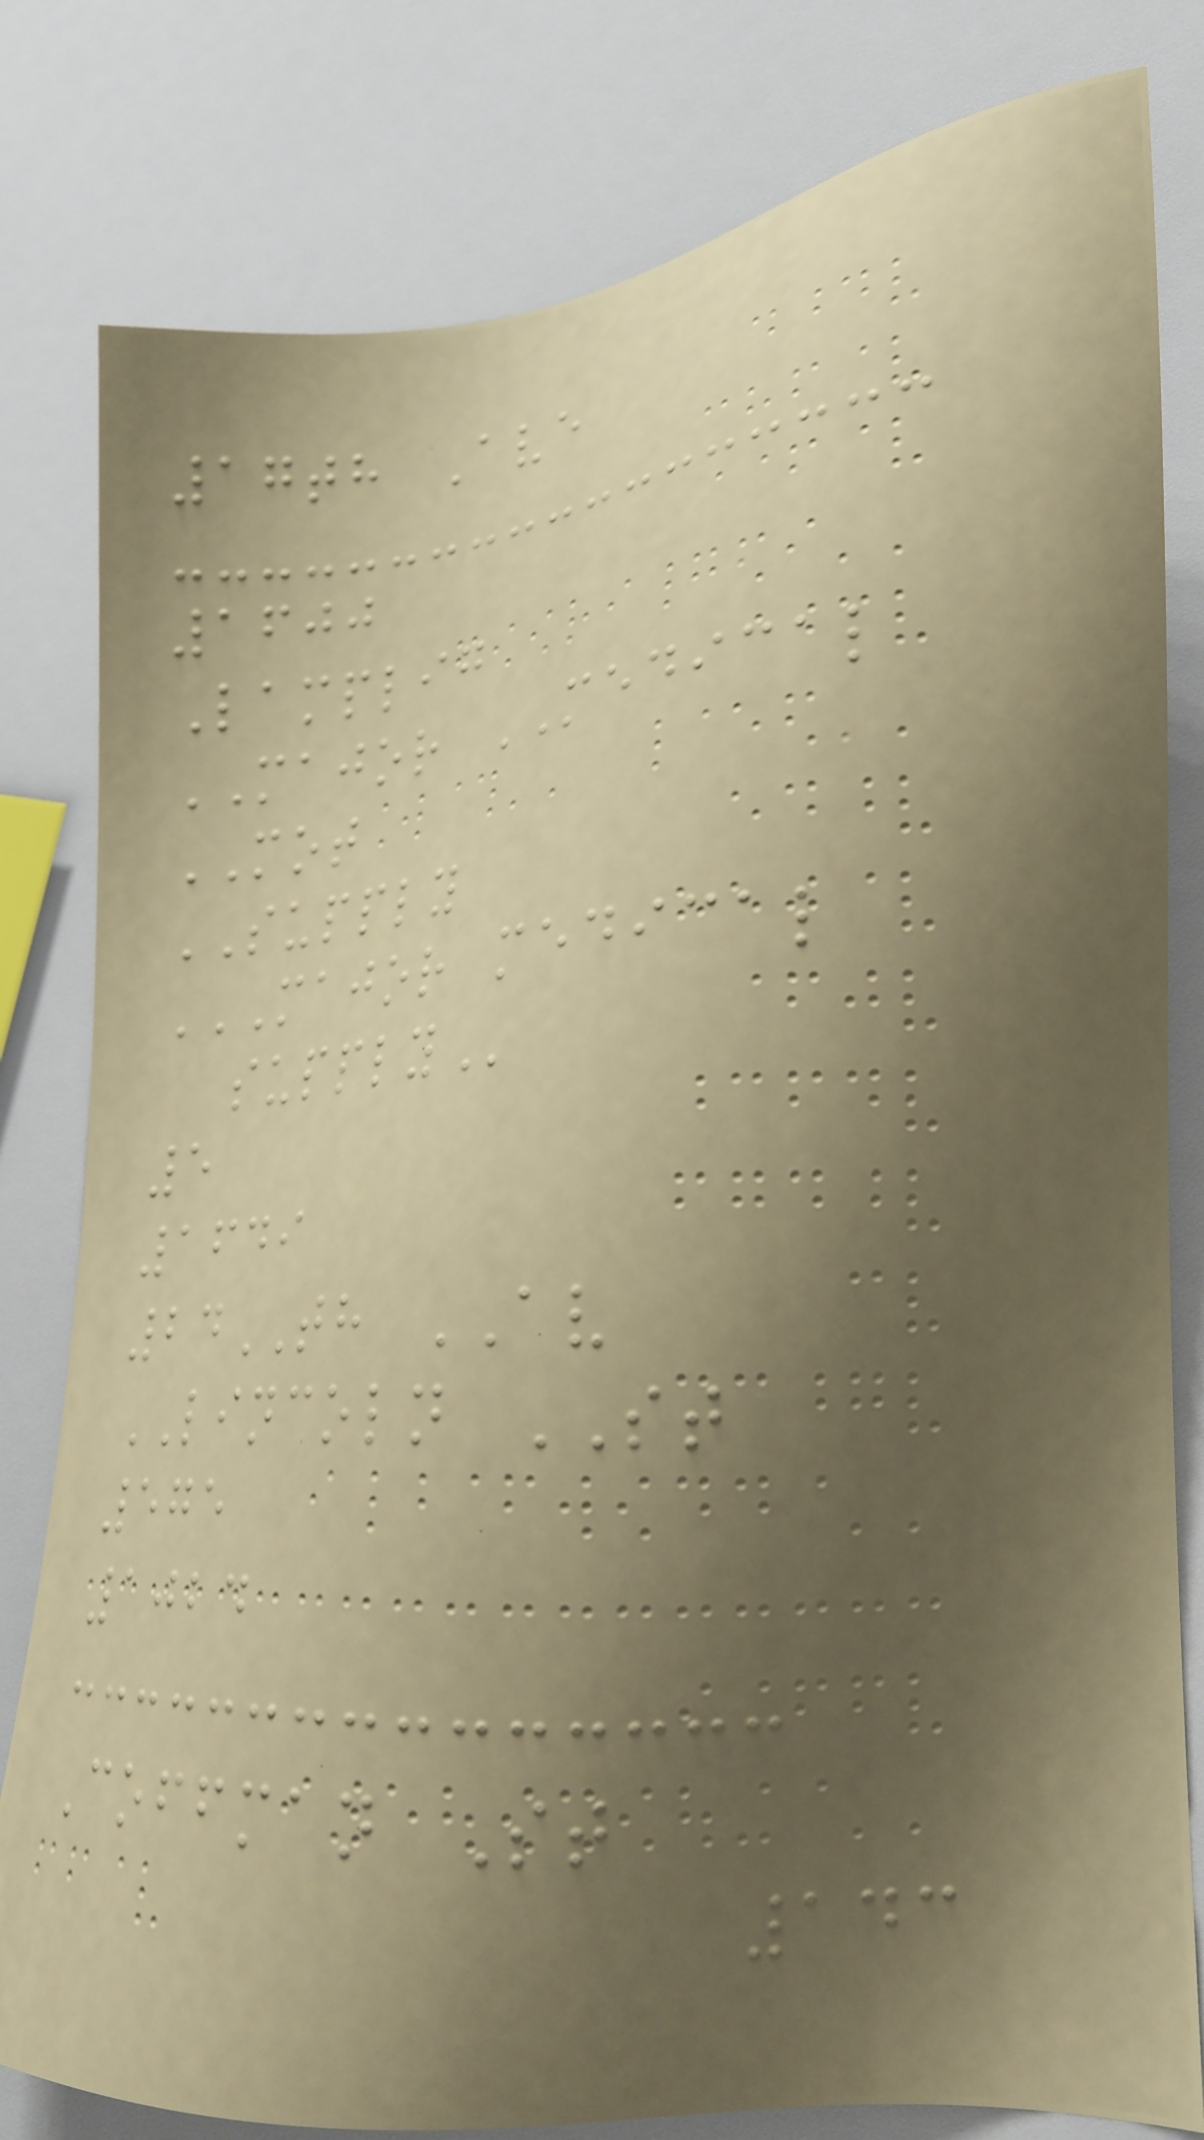17th Ave
1600
Lamplig
MAJOR MEDICAL
MOT
SUPPLY
MAJOR MEDICAL
SUPPLY
5
1649
24TH AV
LINCOLN ST
575
1024
Coffman St
143
